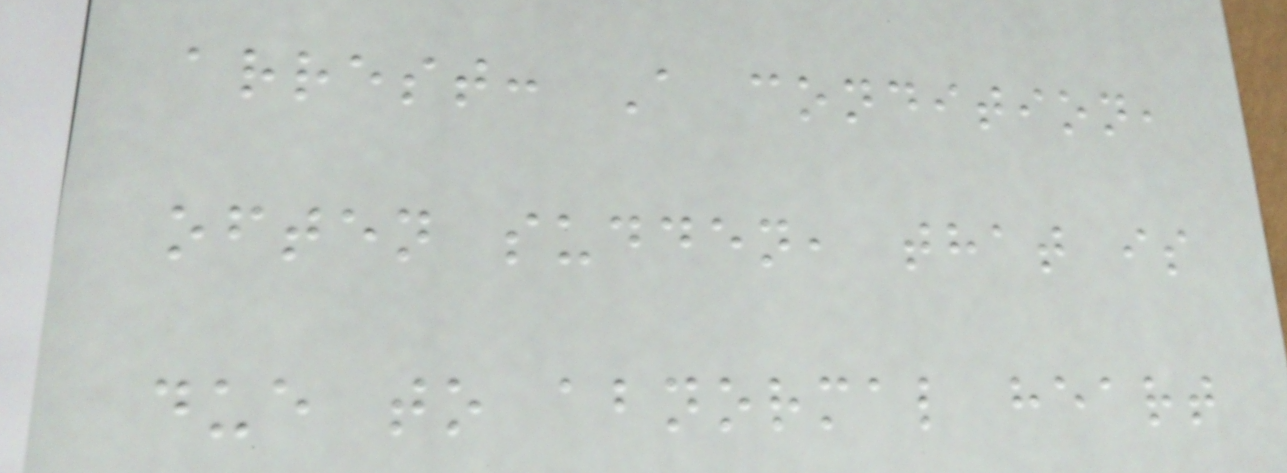arrest: A condition,
often sudden, that is
due to abnormal heart
